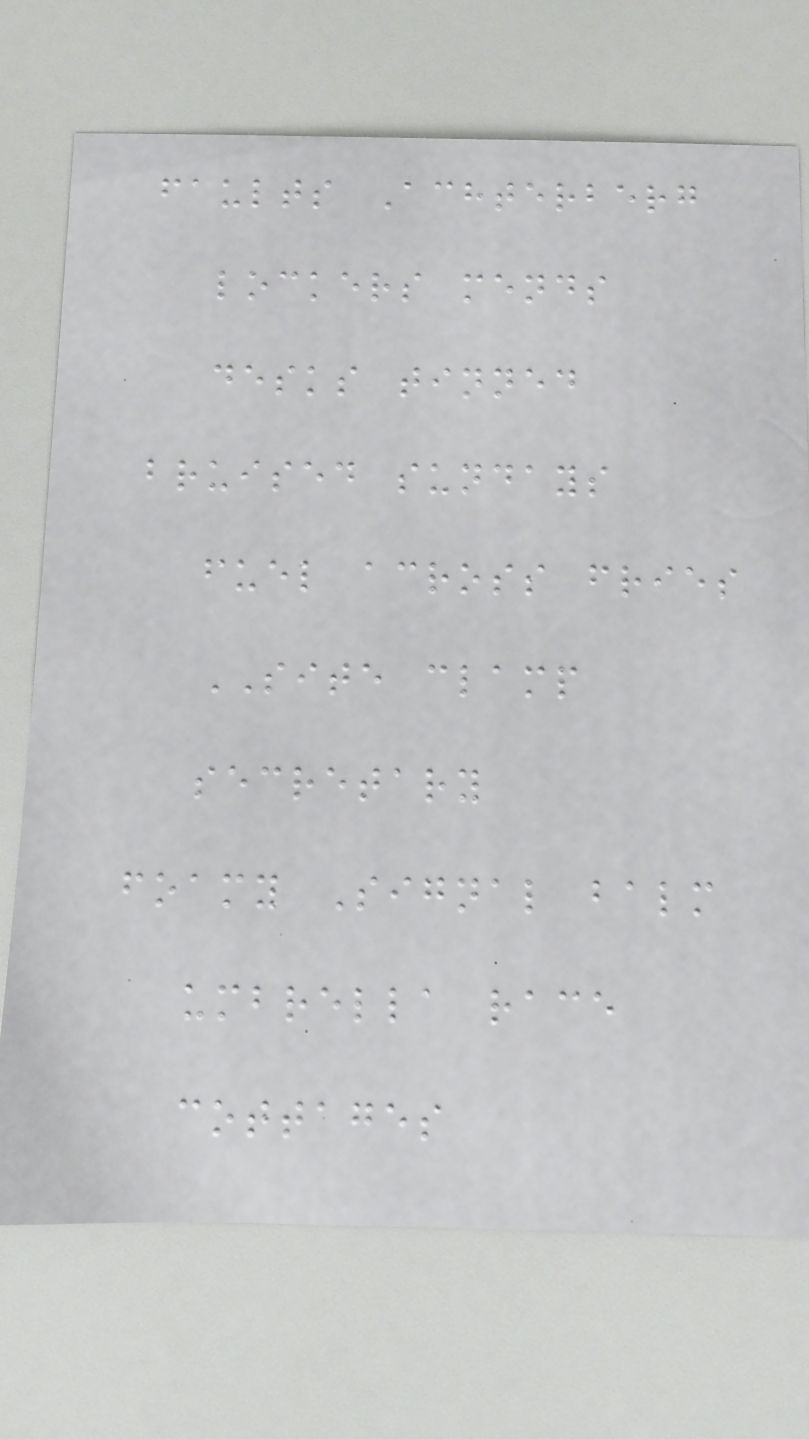faults Achterberg
lockers mends
desks tinned
bruised sundays
fuel across fries
SITE clamp
secretary
foamy Signal balm
umbrella race
cottages
